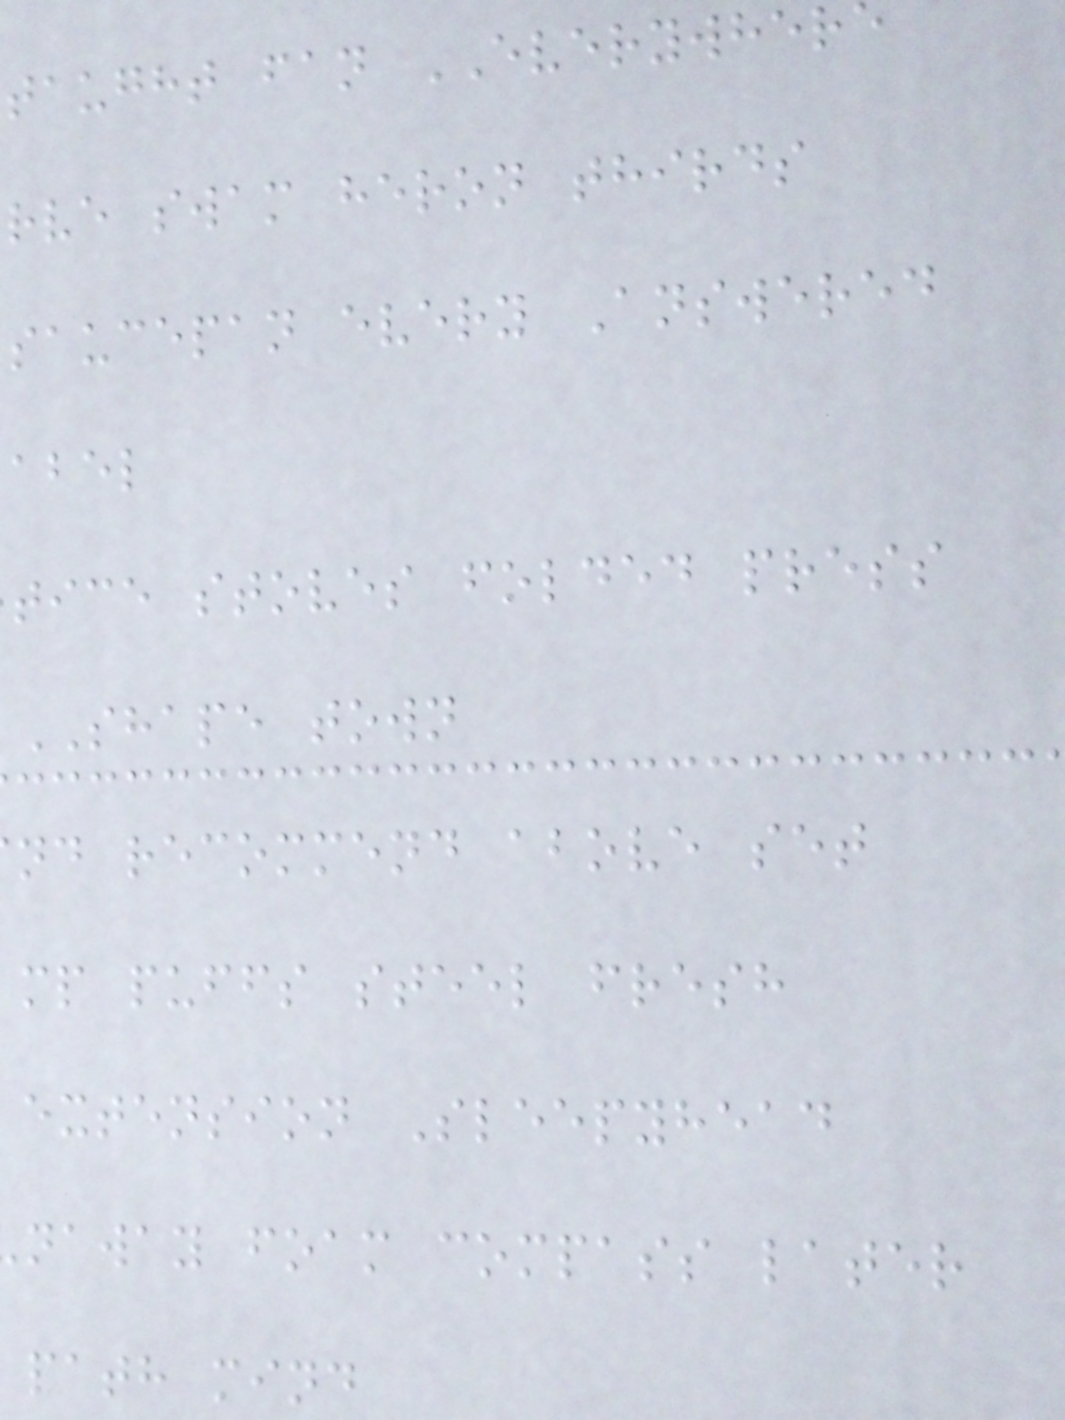taught fan EVERYWHER
rve swam heron thirds
saucepan every Answered
abel
tice stoves folded press
SHAPE town
nd recommend above set
mp puffs steel fresh
extension Sleepyhead
naway foam compass later
path mind
